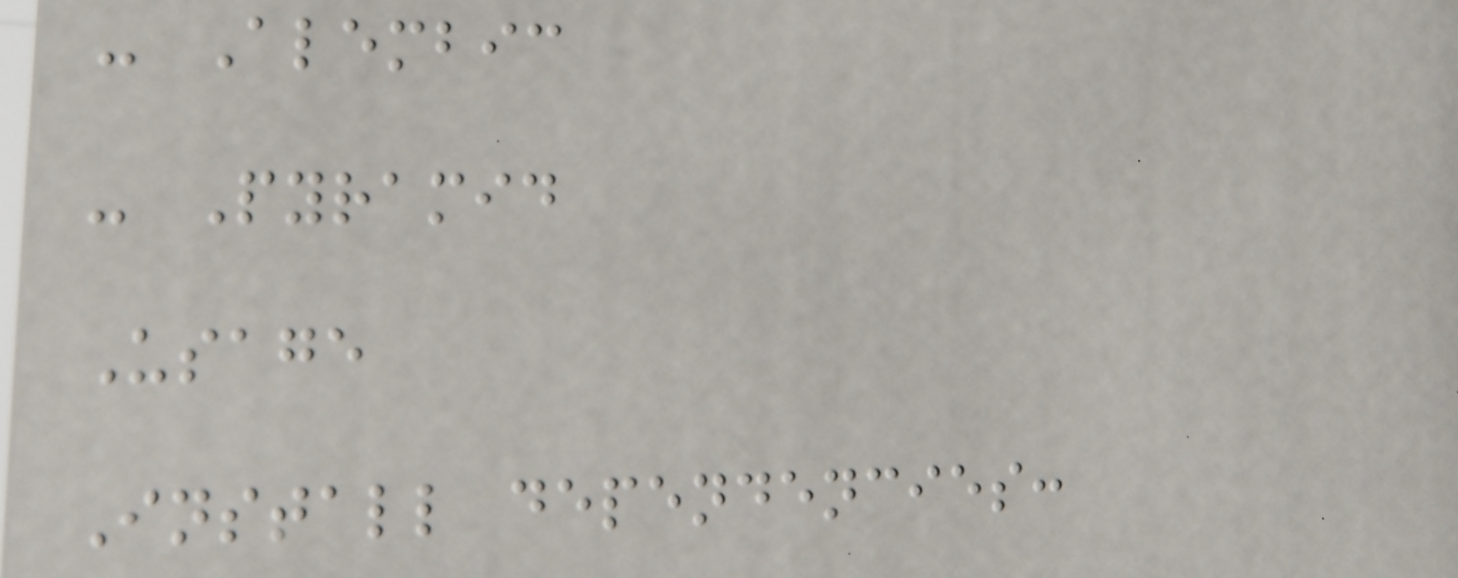- Alembic
- Pyramid
Usage
Install dependencies:
